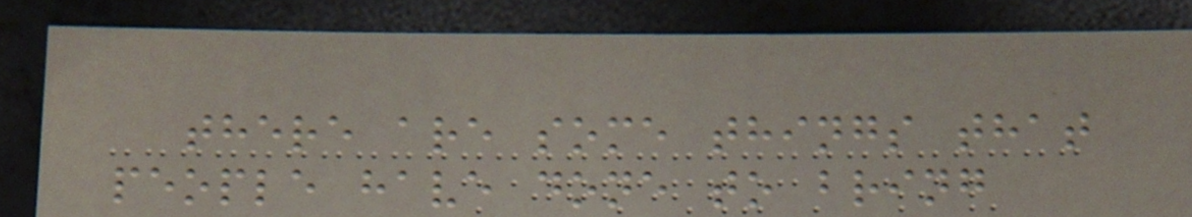there are some things that
people have done to bring
